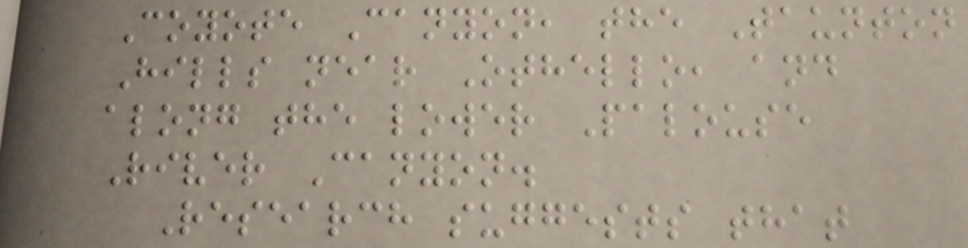Coyote Canyon, the Taunton
Hills near Othello, and
along the lower Palouse
River Canyon.
Research suggests that
